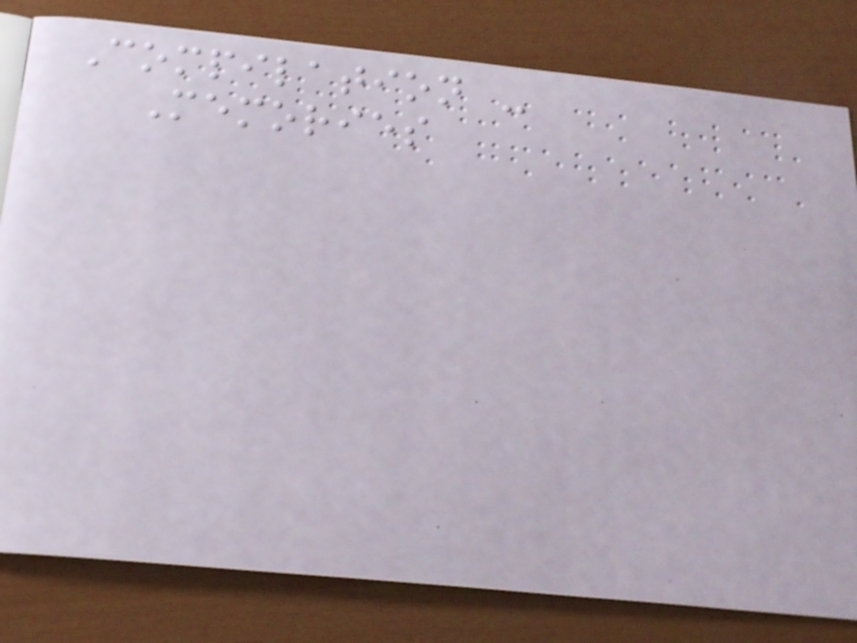Compilation -
Memories
